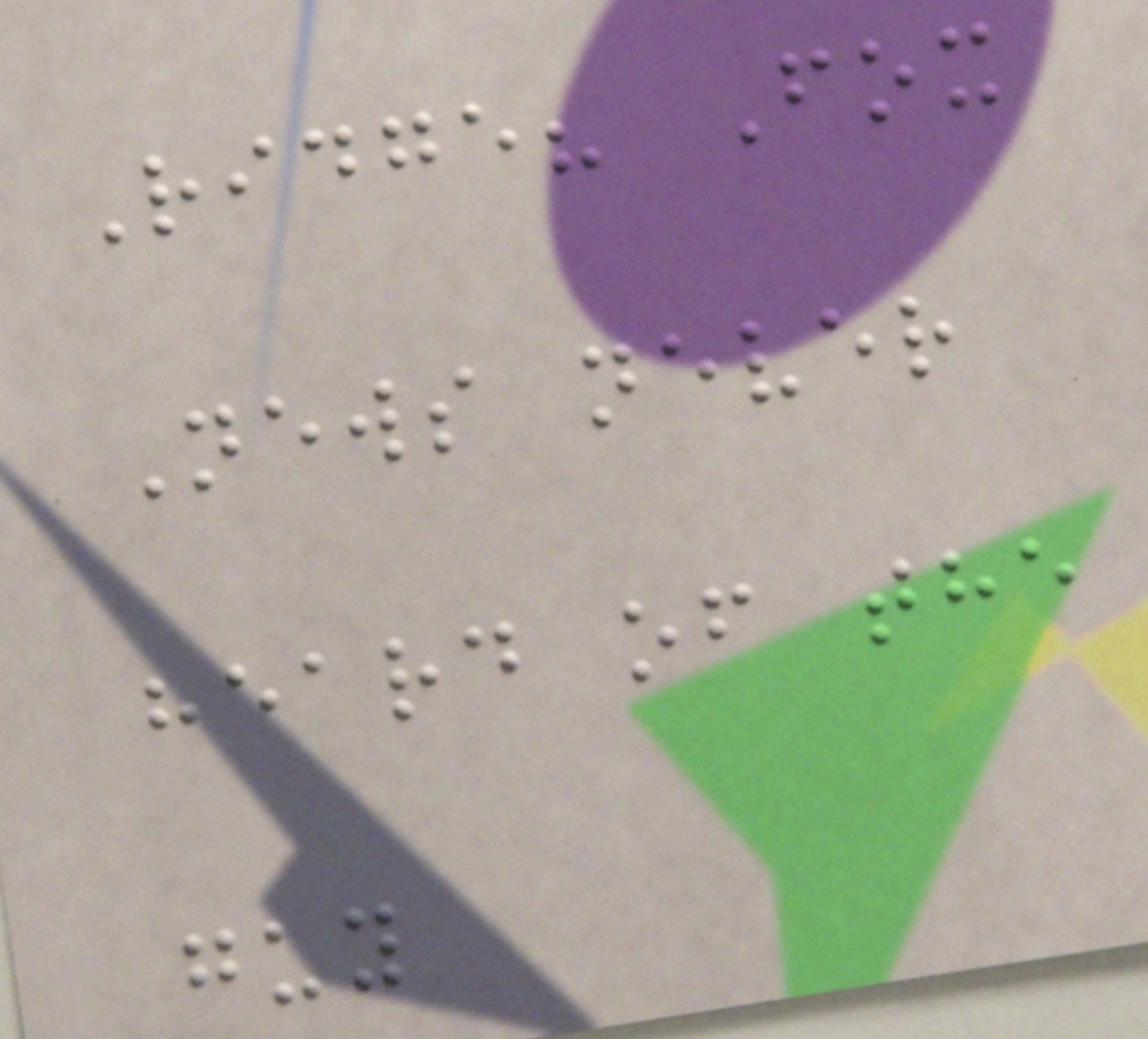Ridge? Fox
News never
heard of the
guy
